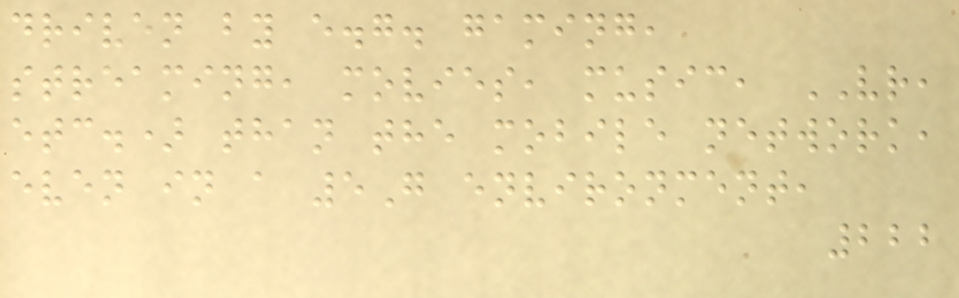driven by e.g. gaming,
streaming, movies, music, VR,
etc.) than the mobile network,
even in a 5G environment,
222
